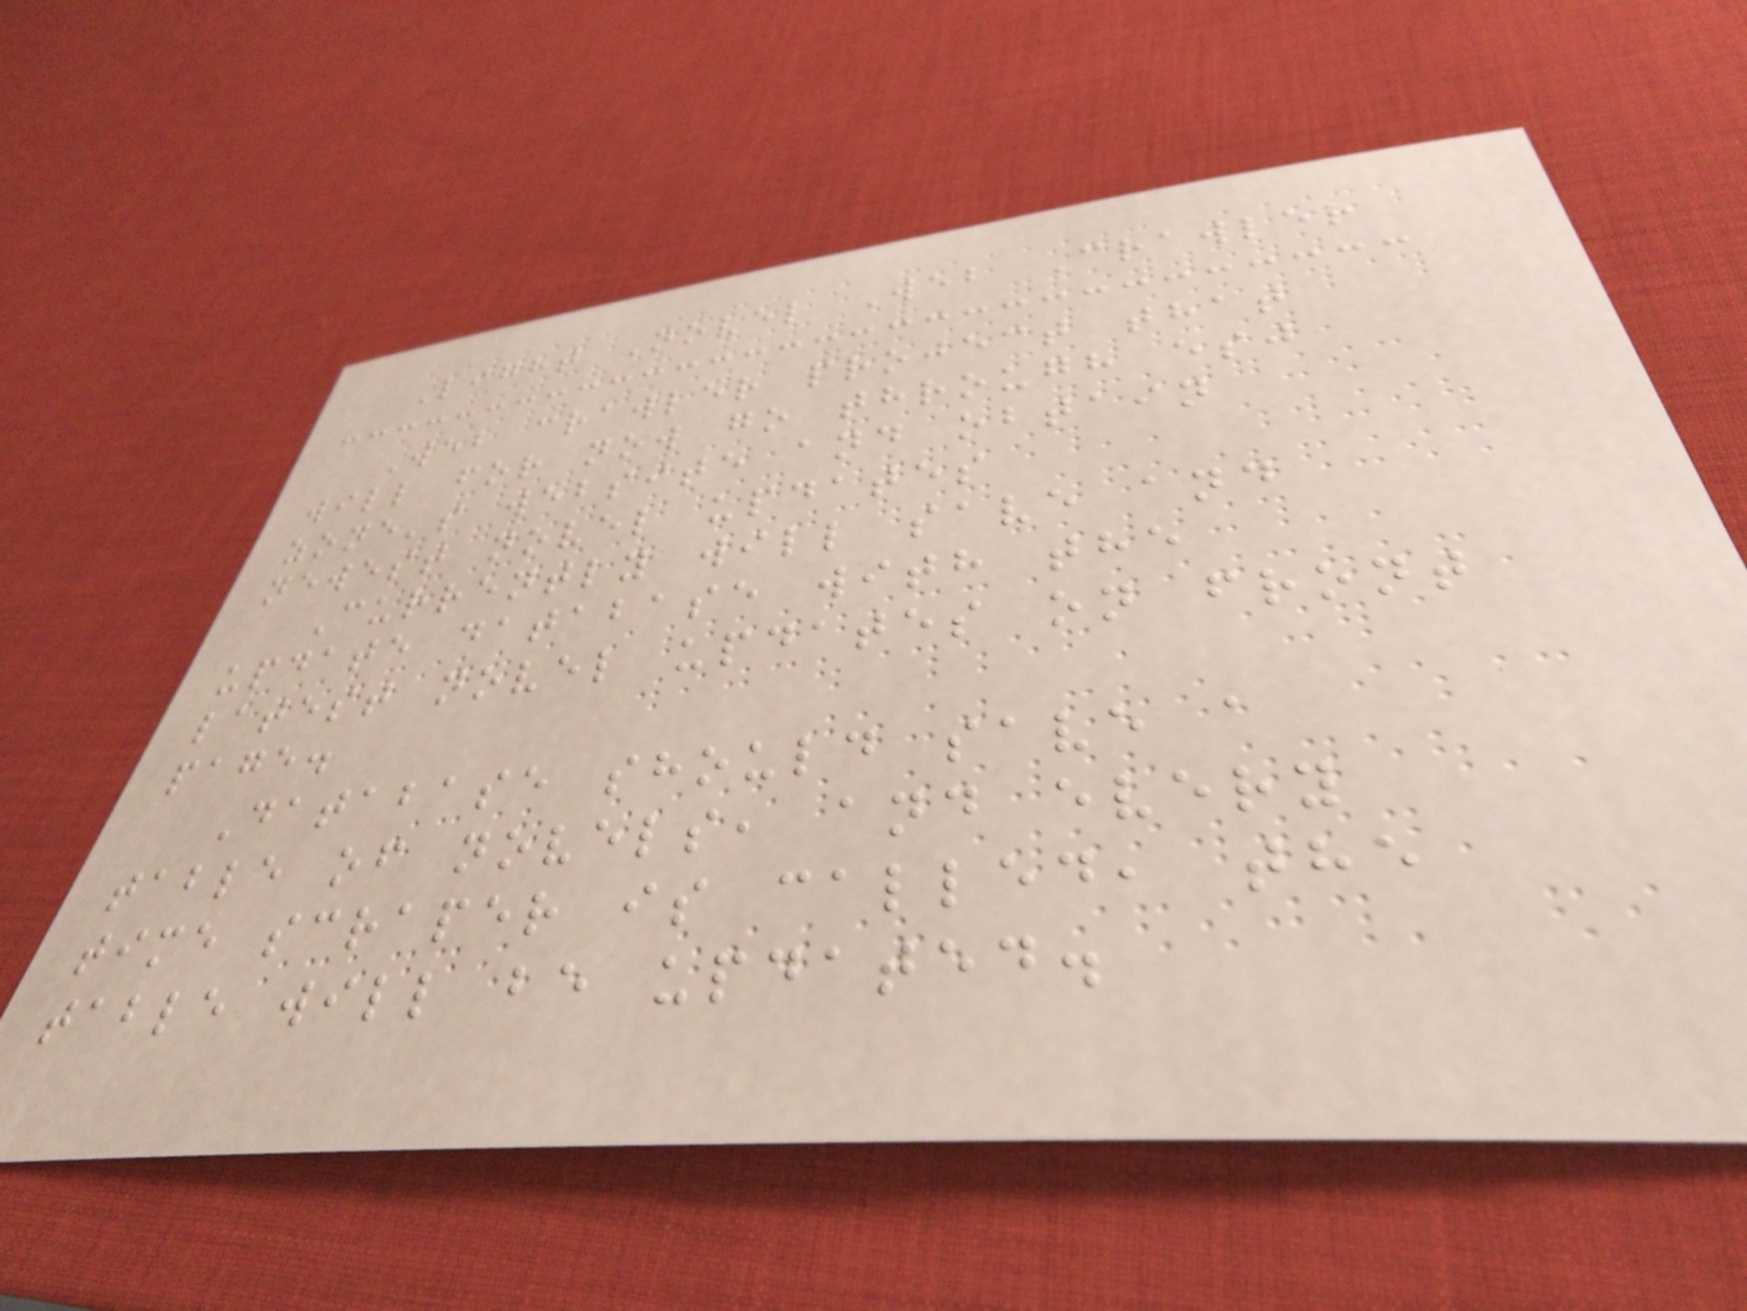Light Novel Web Crawler
Web crawler project that
will for now go through esj
zone's website and obtain
newest novel updates
Currently will save and
update database with the
latest novel updates on front
page.
Database should save a
table of novels, and every
time scraper is called, the
table will be updated.
